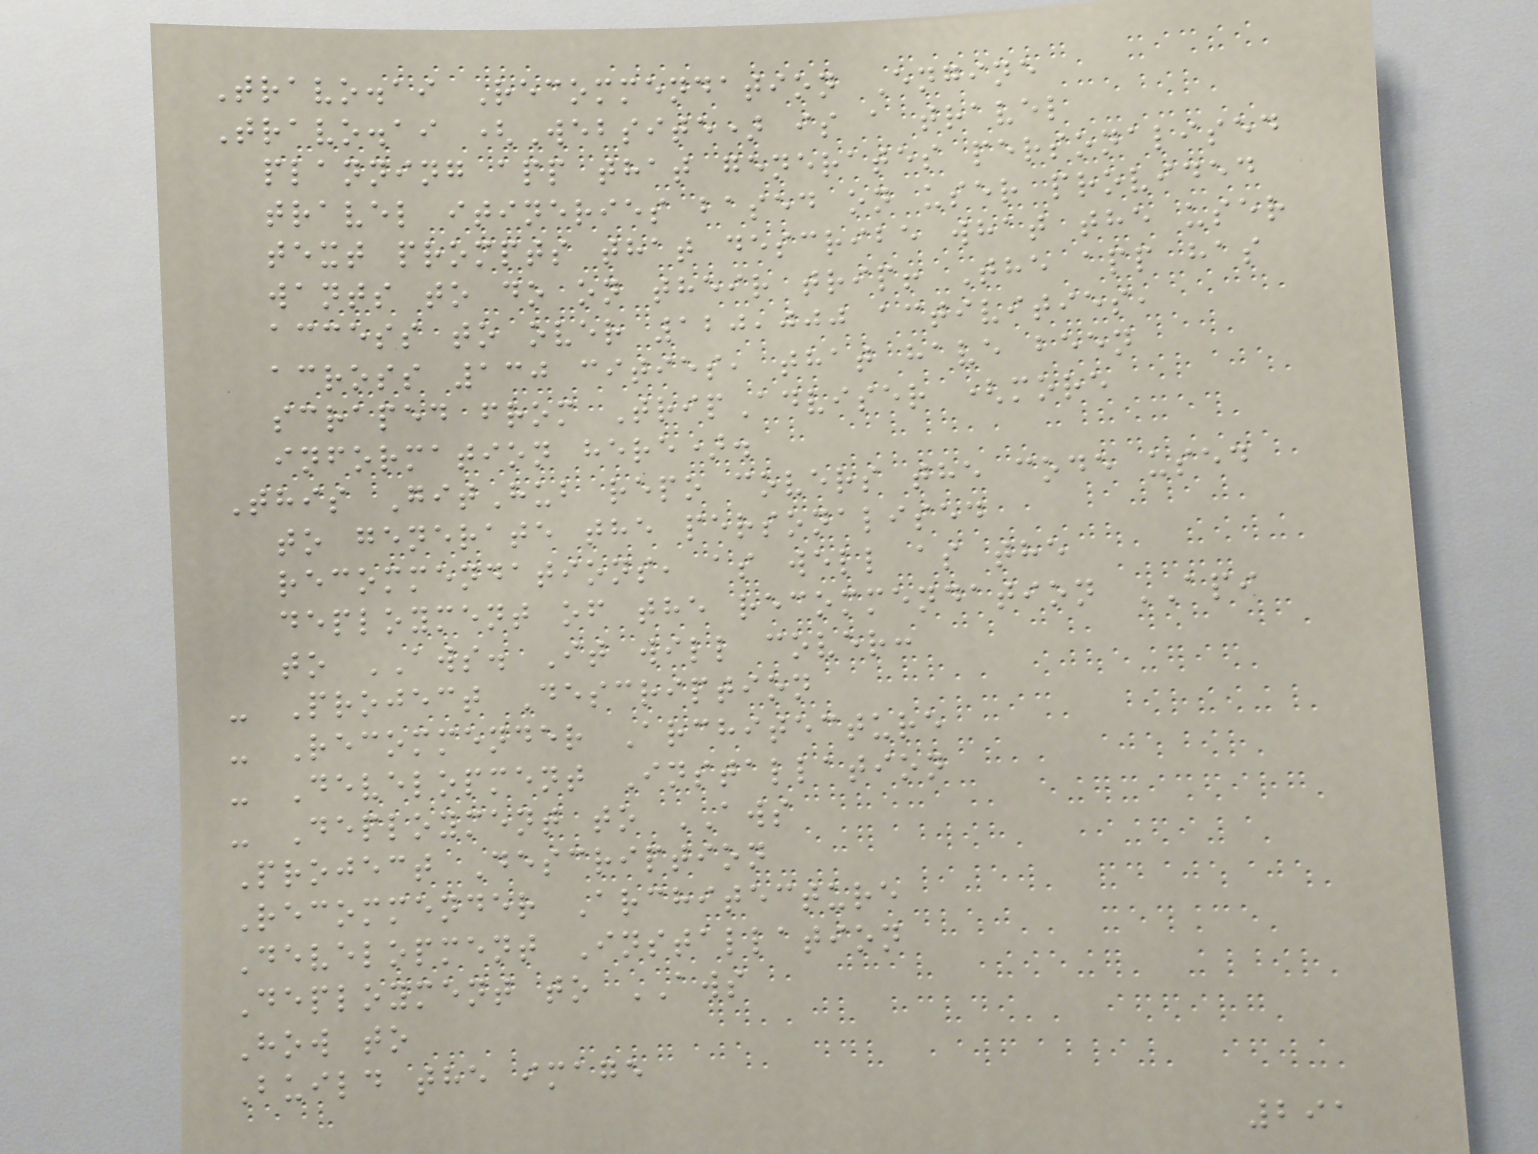Travo.ai Recommendation Engine
Travo.ai (Website) is a travel
planning app that generates personalised
travel itineries based on user provided
text prompts that describe what the user
wants to do on their trip! The app has
access to over 120,000 activities,
across 130 cities, that have been
scraped from TripAdviser (more
information here).
This GitHub repo covers the code used
to generate the personalised
recommendations, as well as the
deployment of the recommendation API
to AWS. It will cover:
- Project Description
- Recommender Architecture
- Development Installation
- Deployment to AWS
Project Description
Recommender Architecture
Development Installation
Deployment to AWS
How to
Build the image
291
